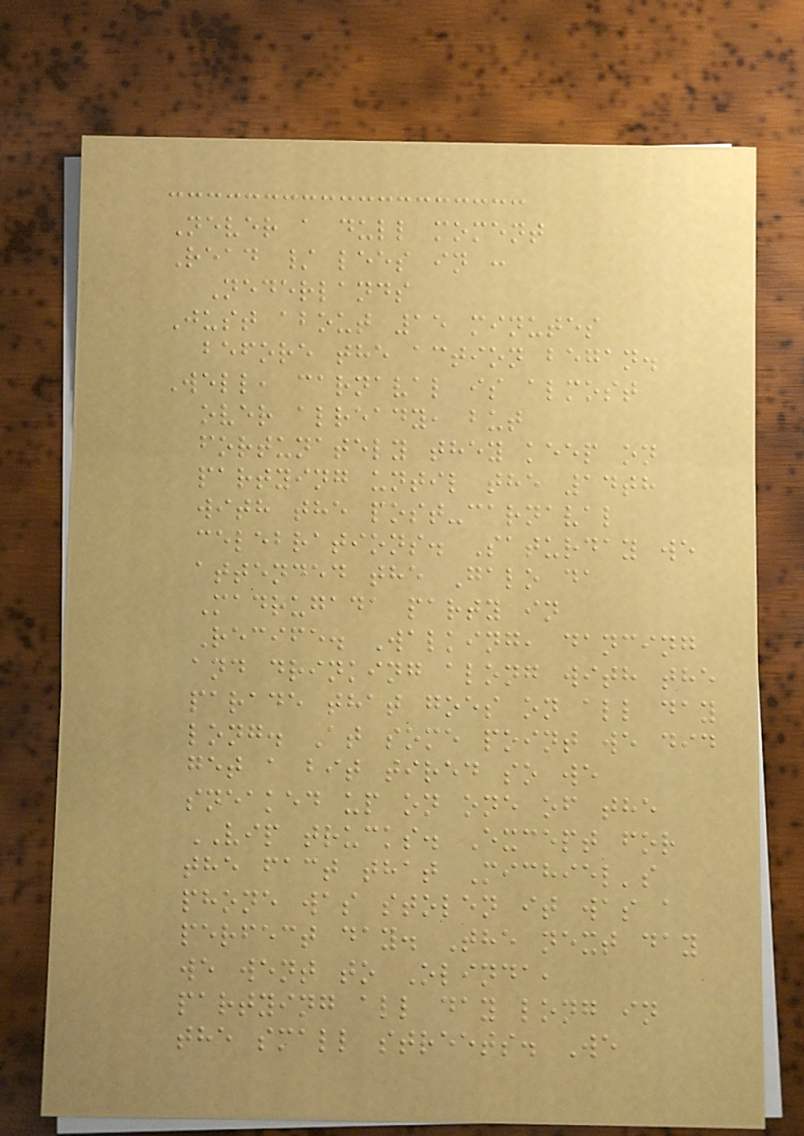Never a dull moment
Read / lees in :
Nederlands
Just about 15 minutes
before the action began.
Well, carnaval is almost
over already, but
fortunately they keep on
partying until the 14th
with the post-carnaval
celebrations. Saturday we
attended the Galo da
Madrugada party in
Recife. Walking, dancing
and drinking along with the
parade that goes on all day
long. At some point we did
get a bit tired so we
sneaked up on one of the
VIP trucks. Except for
the fact that Michiel's
phone was stolen it was a
perfect day. The next day
we went to Olinda,
partying all day long in
the small streets. We
